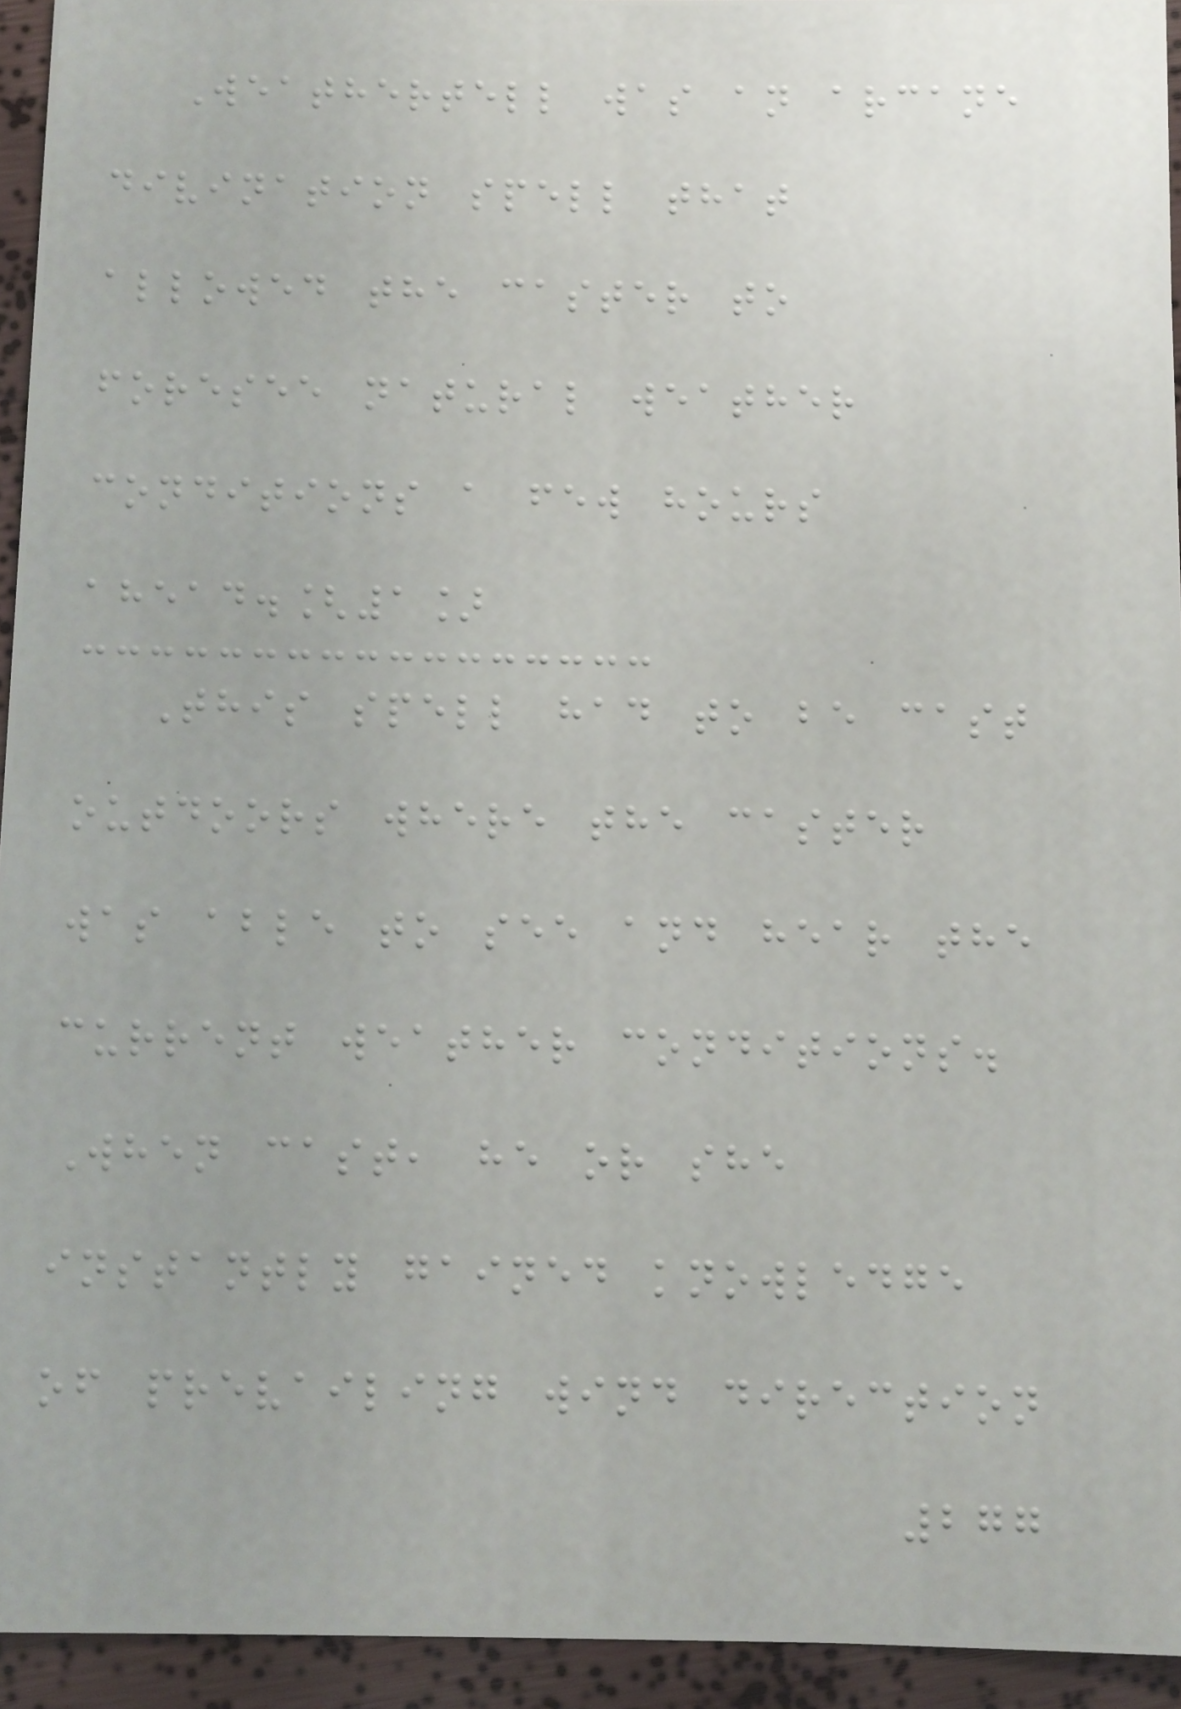Weathertell was an arcane
divination spell that
allowed the caster to
foresee natural weather
conditions a few hours
ahead.[1]
This spell had to be cast
outdoors where the caster
was able to see and hear the
current weather conditions.
When cast, he or she
instantly gained knowledge
of prevailing wind direction
277
